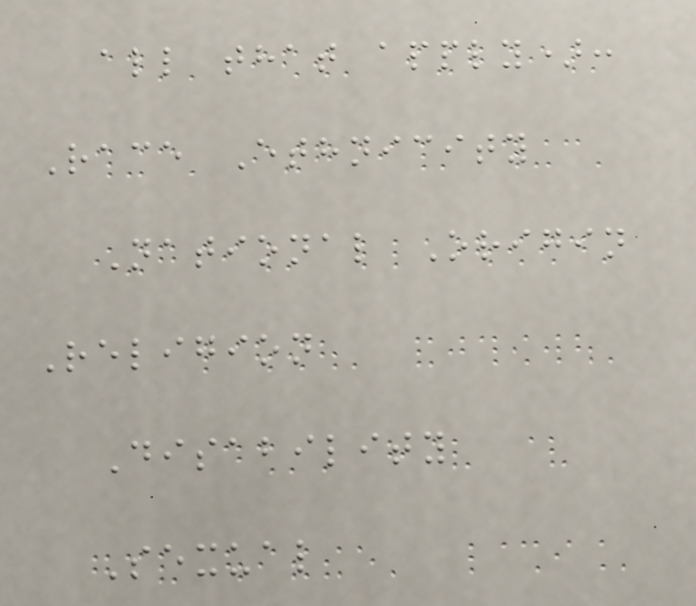all that apply):
Race Ethnicity
National Origin
Religion
Disability
Sexual
